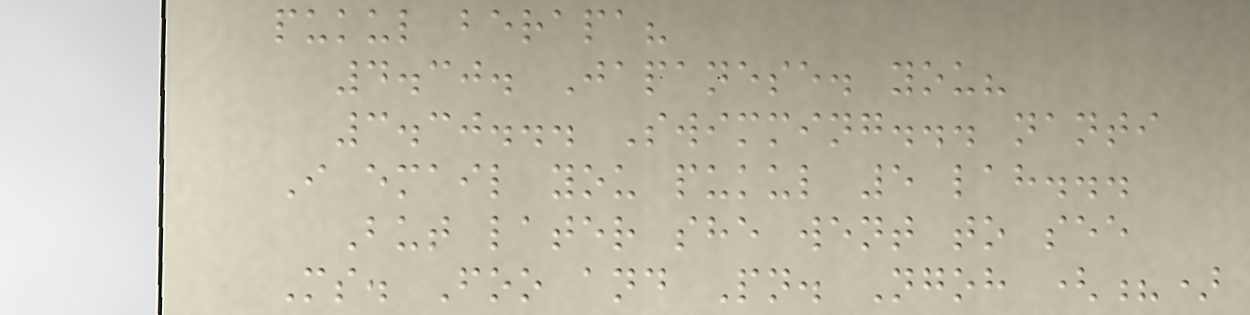pukul berapa?
4.30. Japanese. you?
3.30... Swimming... nanti
I email you pukul 5 lah...
But later she went to see
Ms. Foo and Pn. Ngoh (?)
